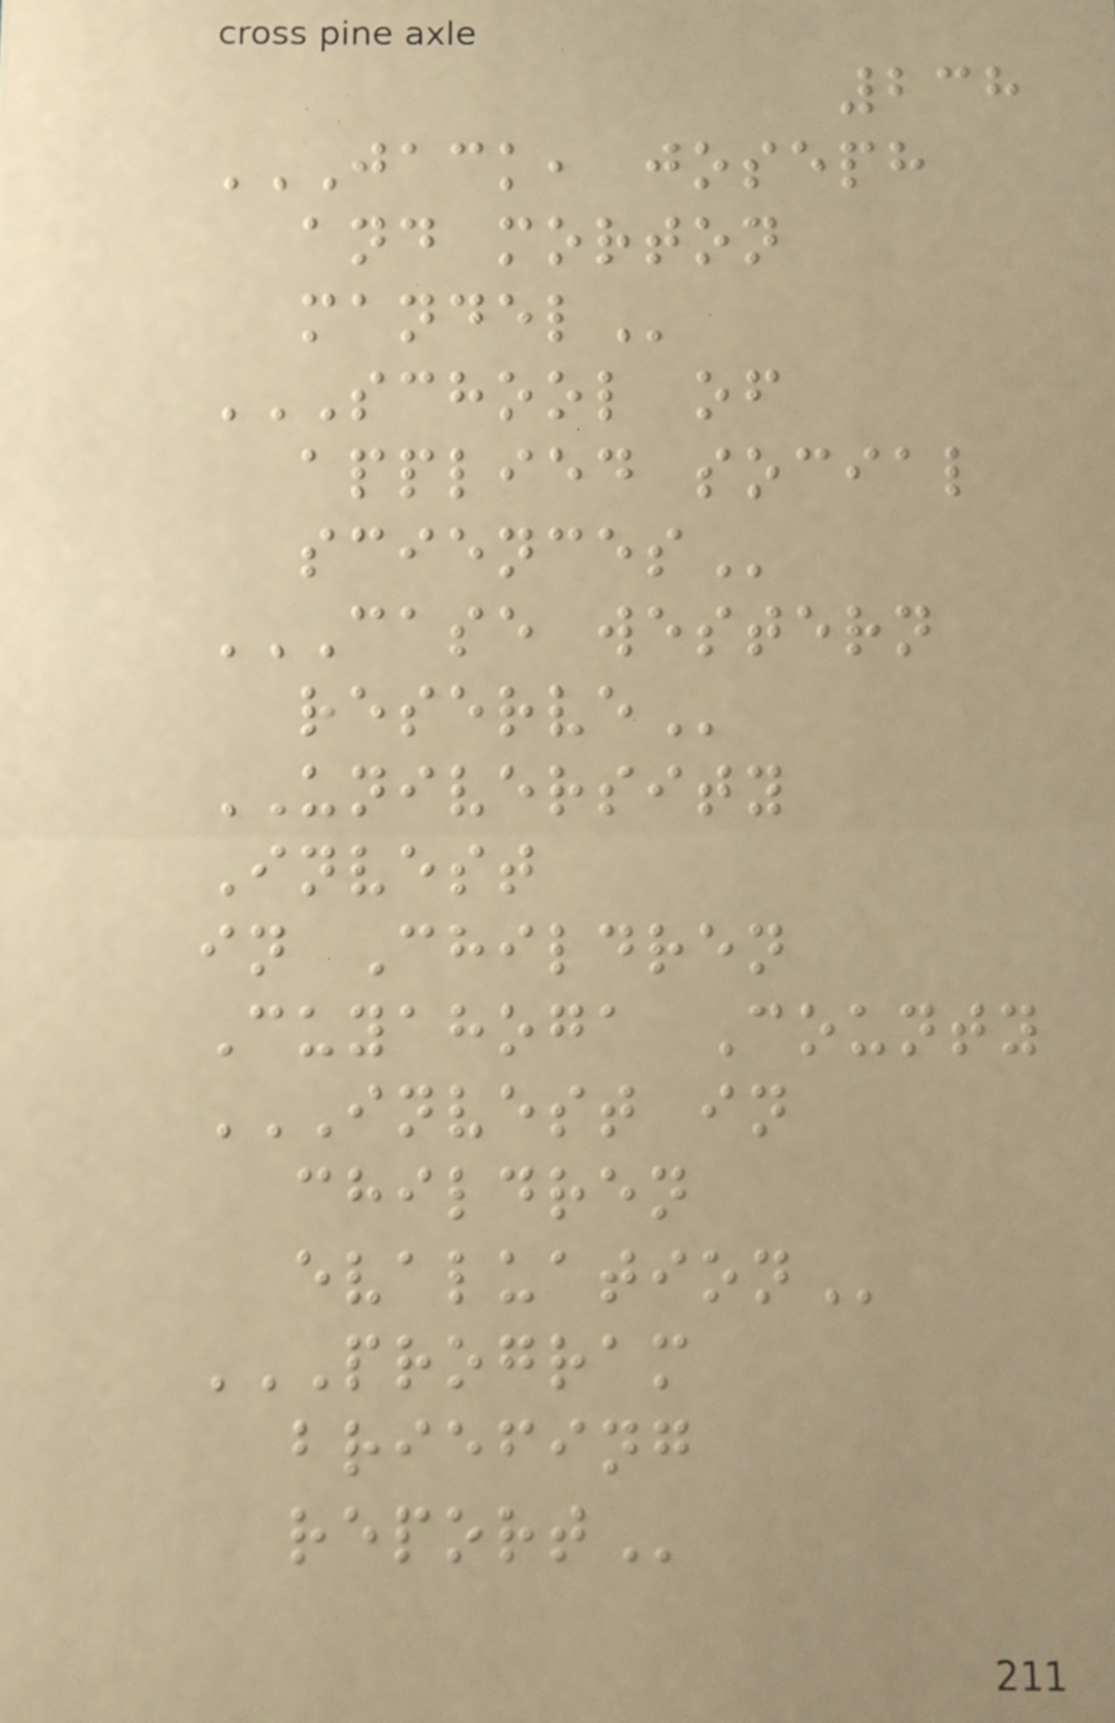238
JACK, JOSEPH
AND MORTON
MANDEL
SCHOOL OF
APPLIED SOCIAL
SCIENCES
CASE WESTERN
RESERVE
UNIVERSITY
Invest
in Children
Cuyahoga County
INVEST IN
CHILDREN
EVALUATION
PROGRAM
BRIEFING
REPORT
